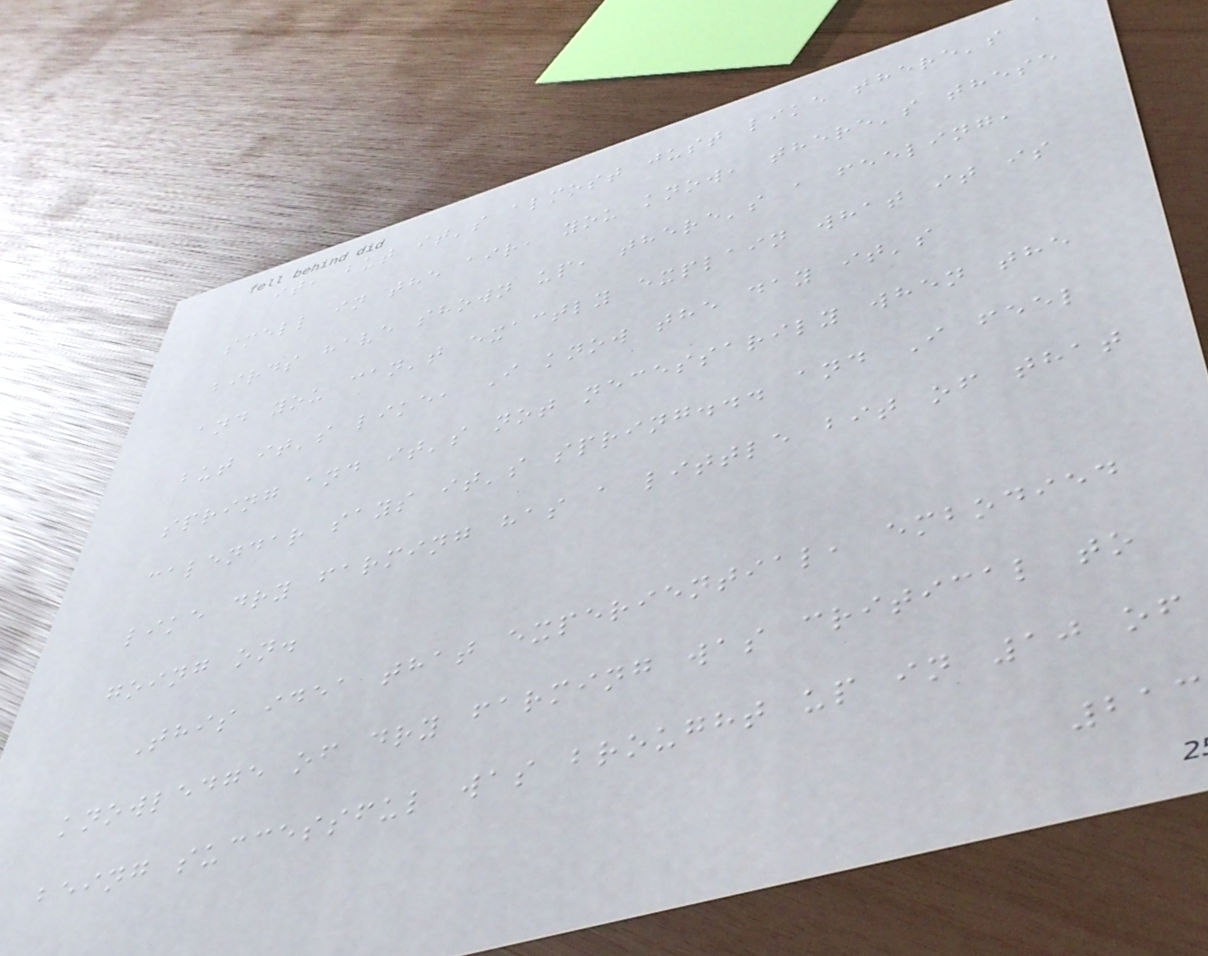it, but it's almost just like there's a
smell in the air, you know, there's these
birds have shown up, there's a feeling,
and you can't exactly explain what it is
but it's like, I know the day it's
spring and it's not necessarily when the
calendar says it's spring... and I feel
like dry farming has a little bit of that
going on.
This idea that experiential, embodied
knowledge of dry farming was critical to
being successful was brought up in 10 of
213
